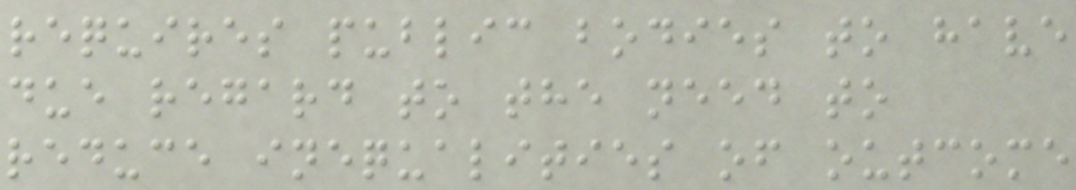requires public bodies to have
due regard to the need to
reduce inequalities of outcome
